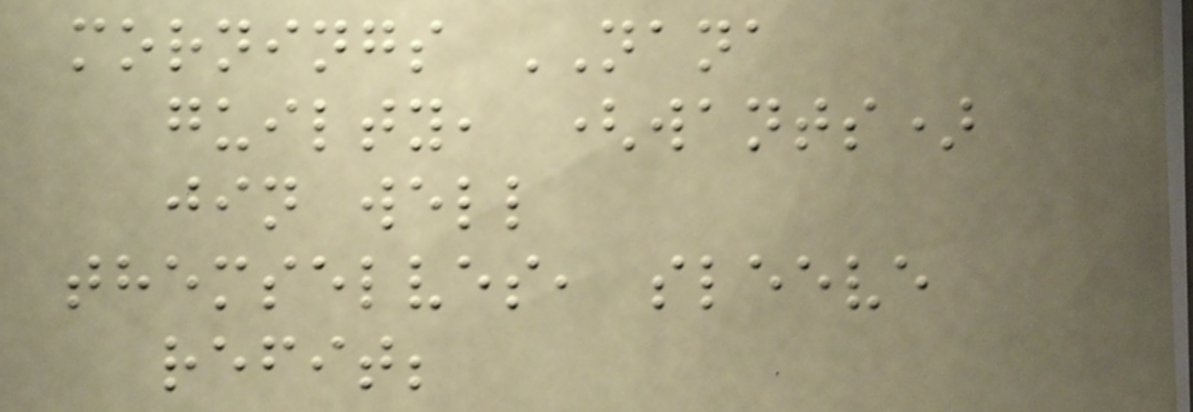mornings NANA
guilty, (wants)
jin well
themselves, sleeve
refit;
